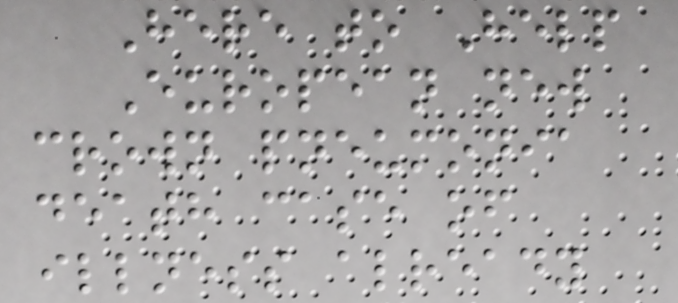Here to Help
European new
crown pneumonia
death case of
illness already
